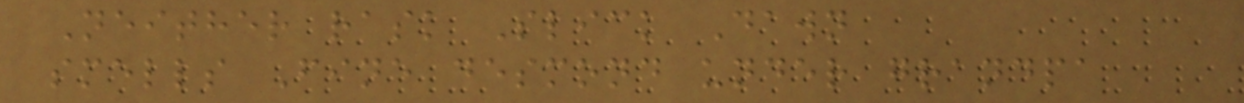Neither rask Slick Dawn
smells Fine desmond under grandpa
